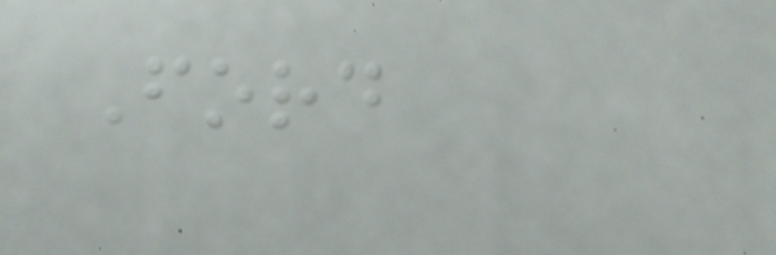Ford
